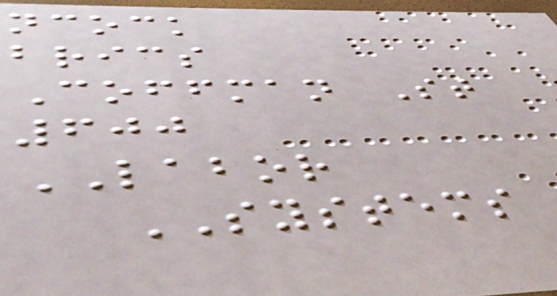ncock
brics
Coffman St
600
LABOR
SYSTEMS
